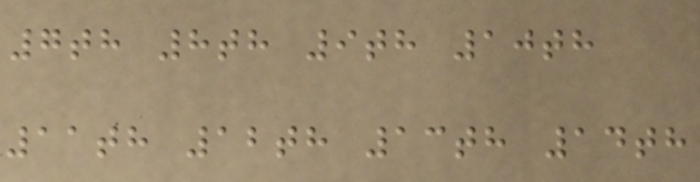7th 8th 9th 10th
11th 12th 13th 14th
